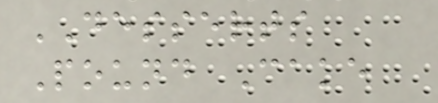DESSERTS
Pound Cake
